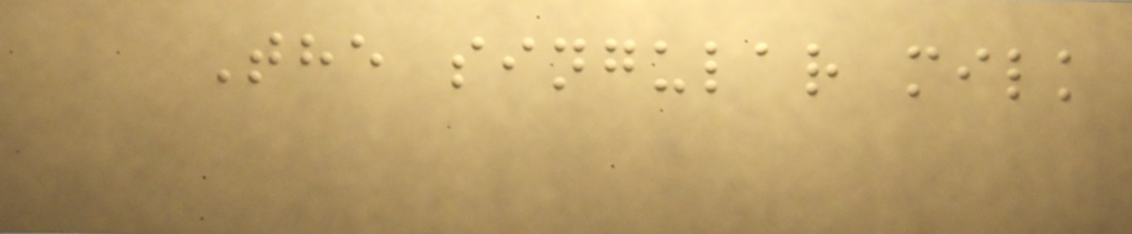The singular milk
